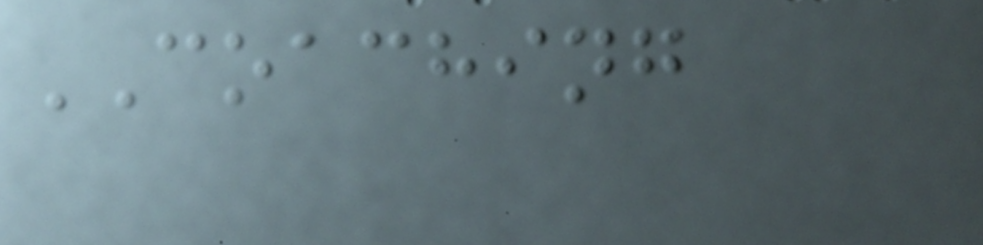COACHING
